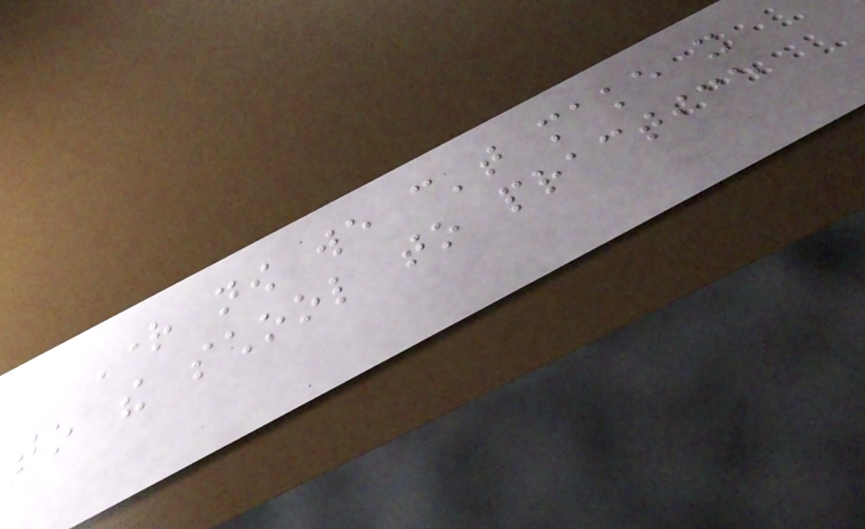Right now we can't make it
to the school to practice
